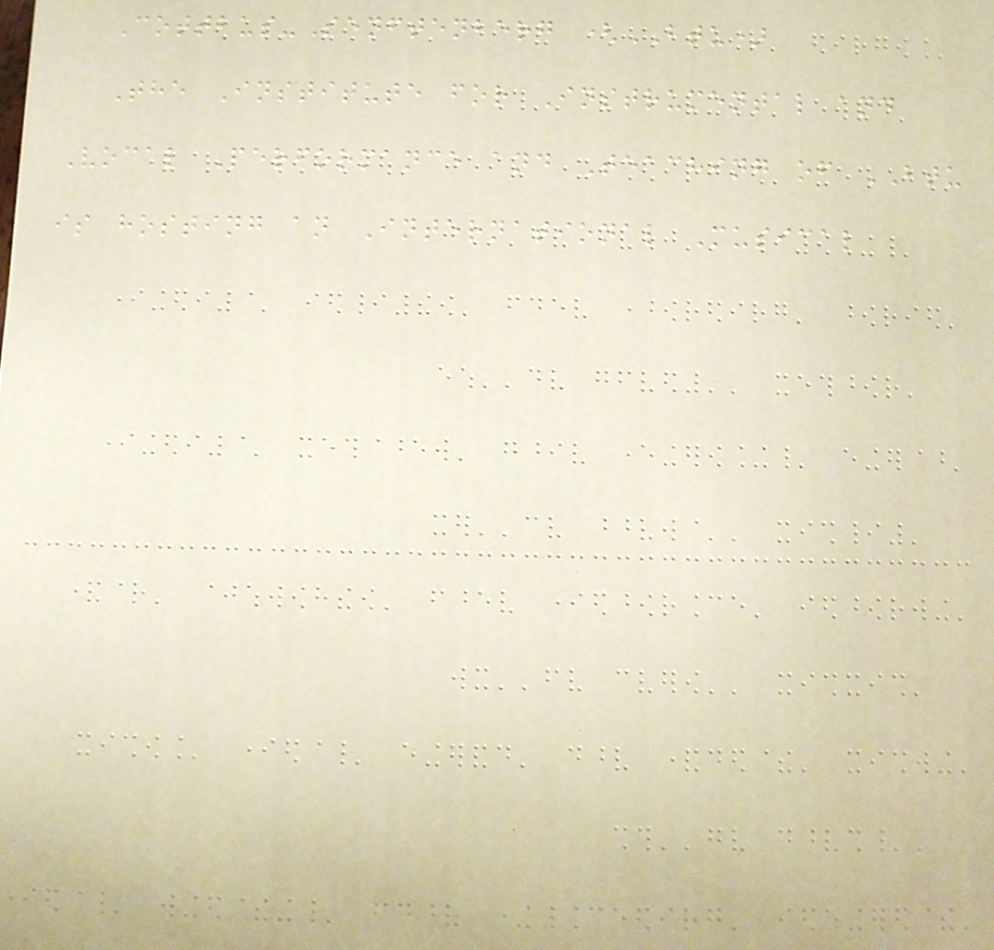Cottbus-Senftenberg (BTU)
The Institute for Instrumental and
Vocal Performance and Teaching of BTU
is hosting an International Musical
